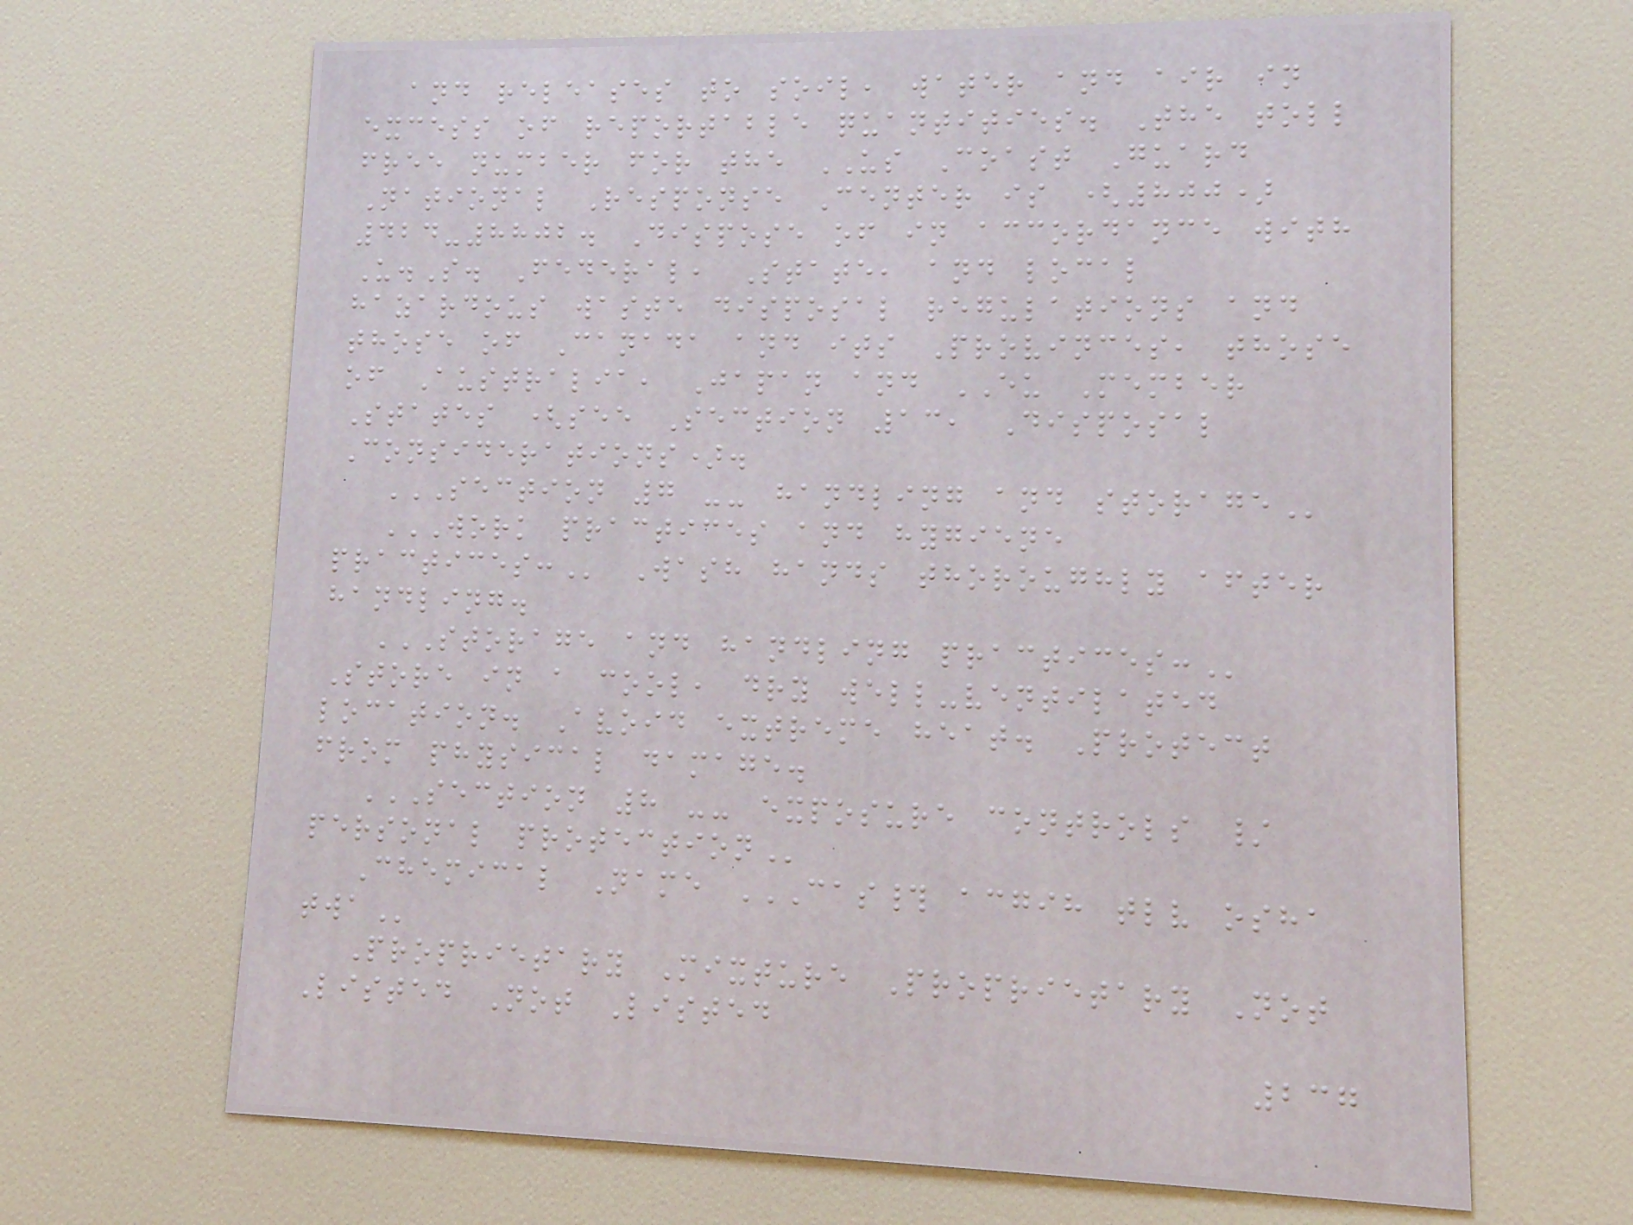and releases to soil, water and air in
excess of reportable quantities. The toll
free number for the US Coast Guard
National Response Center is (800)
424-8802. Dispose of in accordance with
U.S. Federal, State, and local
hazardous waste disposal regulations and
those of Canada and its Provinces, those
of Australia, Japan and EU Member
States (see Section 13, Disposal
Considerations).
SECTION 7 -- HANDLING AND STORAGE
WORK PRACTICES AND HYGIENE
PRACTICES: Wash hands thoroughly after
handling.
STORAGE AND HANDLING PRACTICES:
Store in a cool, dry well-ventilated
location. Avoid extreme heat. Protect
from physical damage.
SECTION 8 -- EXPOSURE CONTROLS /
PERSONAL PROTECTION
Chemical Name CAS# ACGIH TLV OSHA
TWA
Proprietary Mixture Proprietary Not
Listed Not Listed
237
